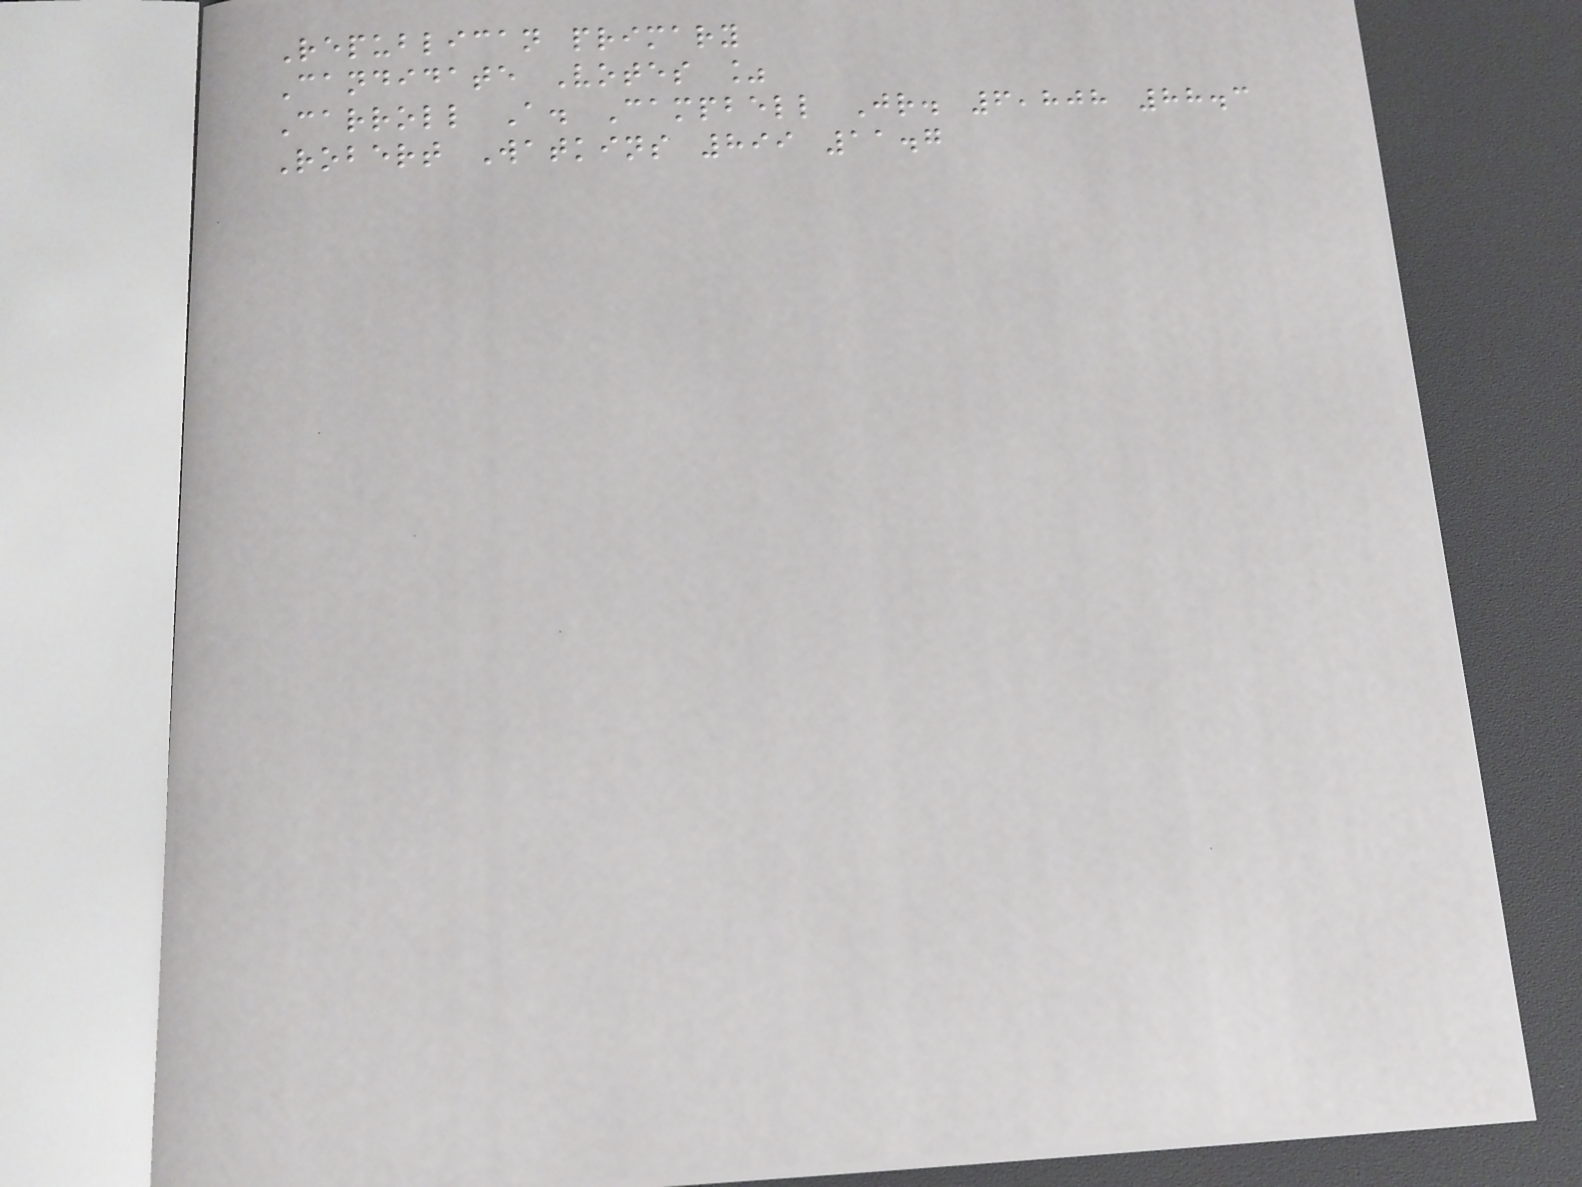Republican primary
Candidate Votes %
Carroll A. Campbell Jr. 6,808 88.3
Robert Watkins 899 11.7
